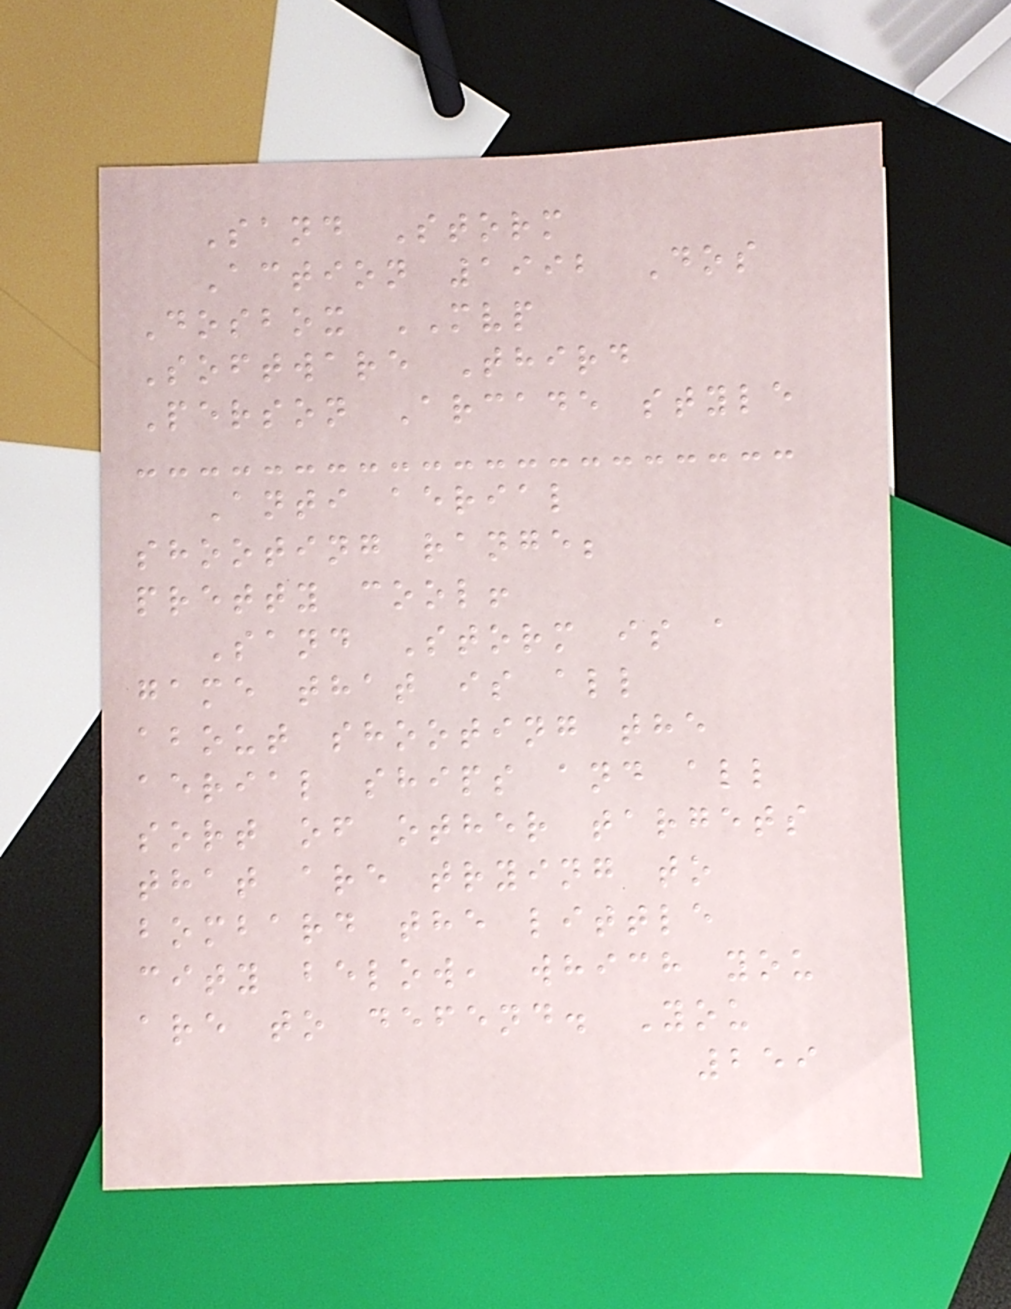Sand Storm
Action 1992 Dos
Dosbox MVP
Software Third
Person Arcade style
Anti aerial
shooting range;
pretty cool!
Sand Storm is a
game that is all
about shooting the
aerial ships and all
sort of other targets
that are trying to
bombard the little
city below, which you
are to defend. You
259
